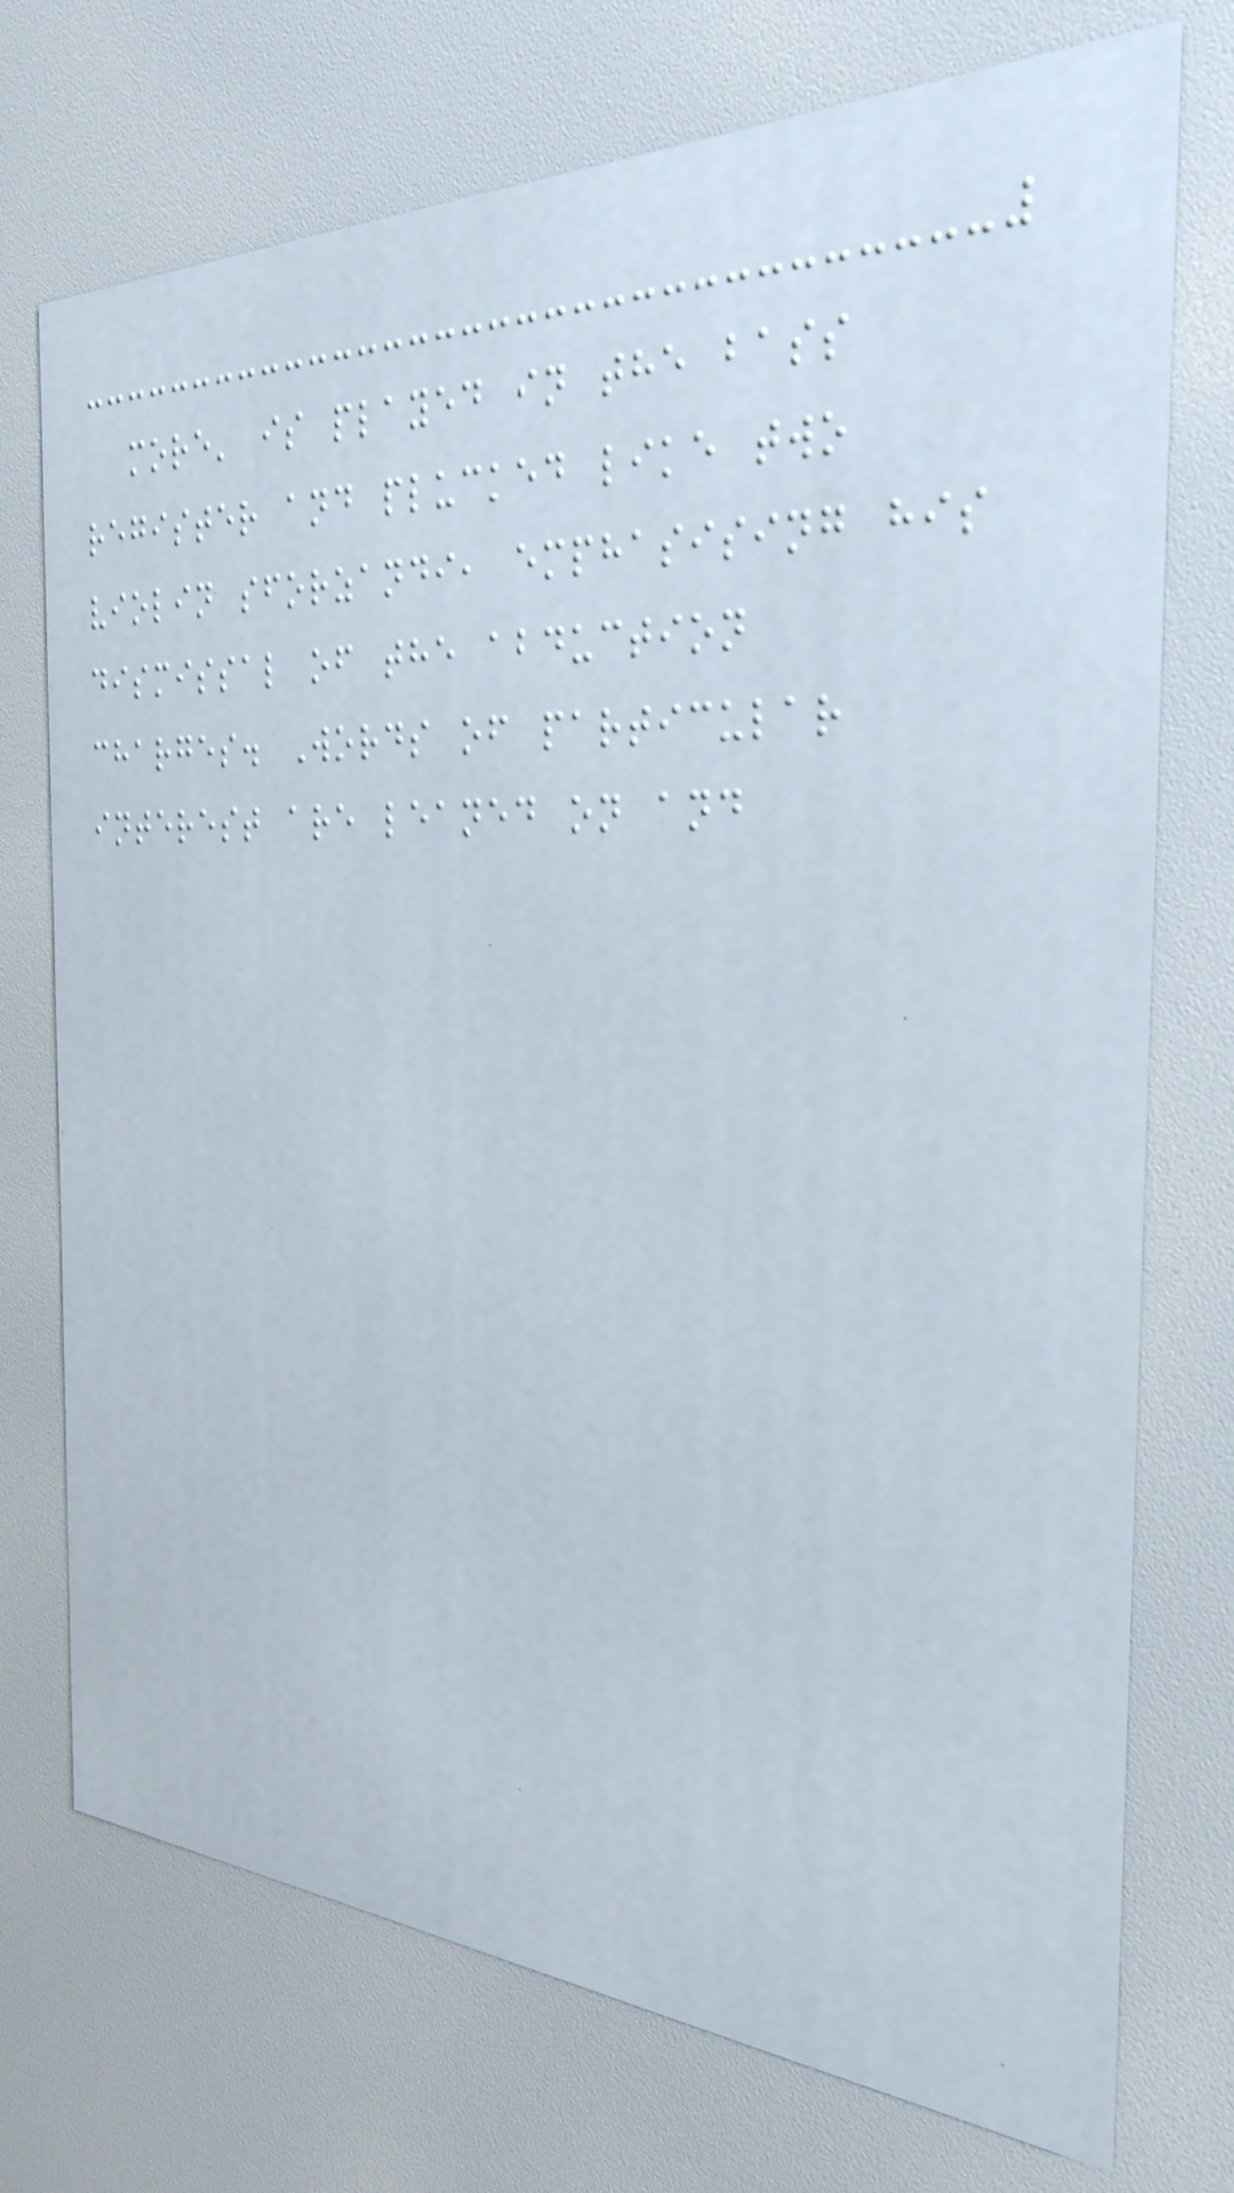more' is played in the bass
register and plucked like two
violin sforzandi, emphasising his
dismissal of the abduction
charges. Words of particular
interest are leaned on and
